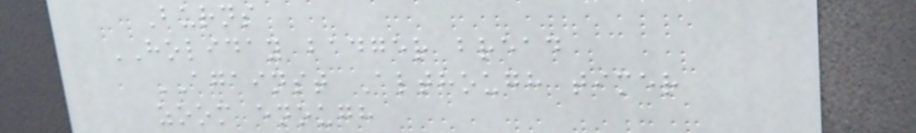Burns
HOLIDAY badger bread
AGAINST Although timer
zoom enough
